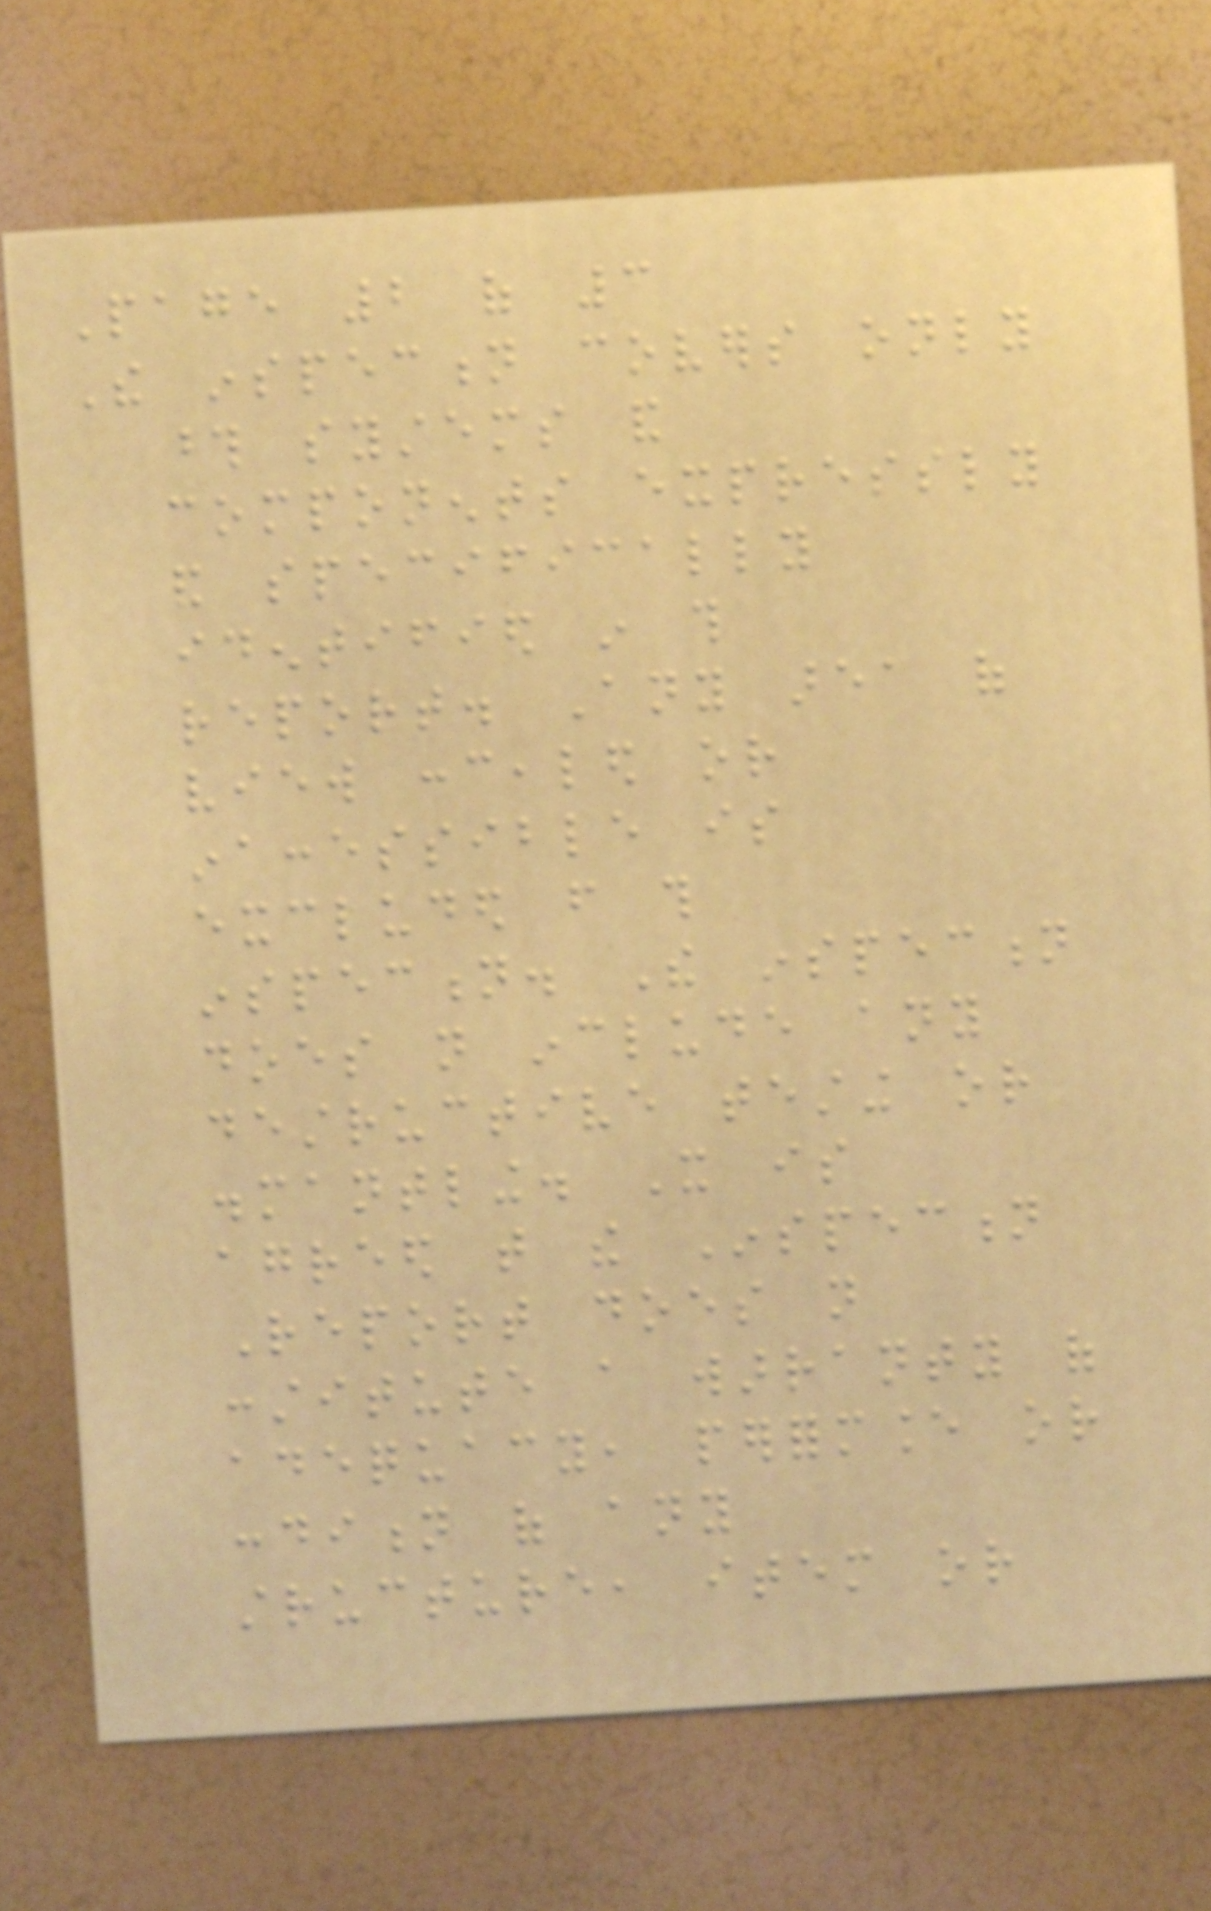Page 2 of 3
The inspection covers only
those systems and
components expressly
and specifically
identified in this
report. Any area of
view concealed or
inaccessible is
excluded from this
inspection. The inspection
does not include any
destructive testing or
dismantling. It is
agreed that the Inspection
Report does not
constitute a warranty of
adequacy, performance or
condition of any
structure, item or
